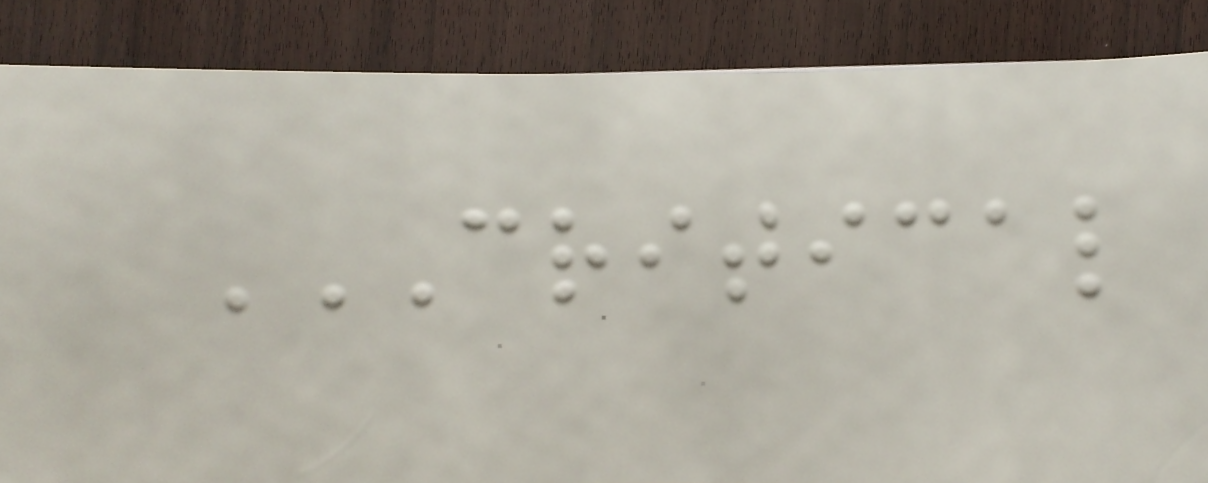CRITICAL
